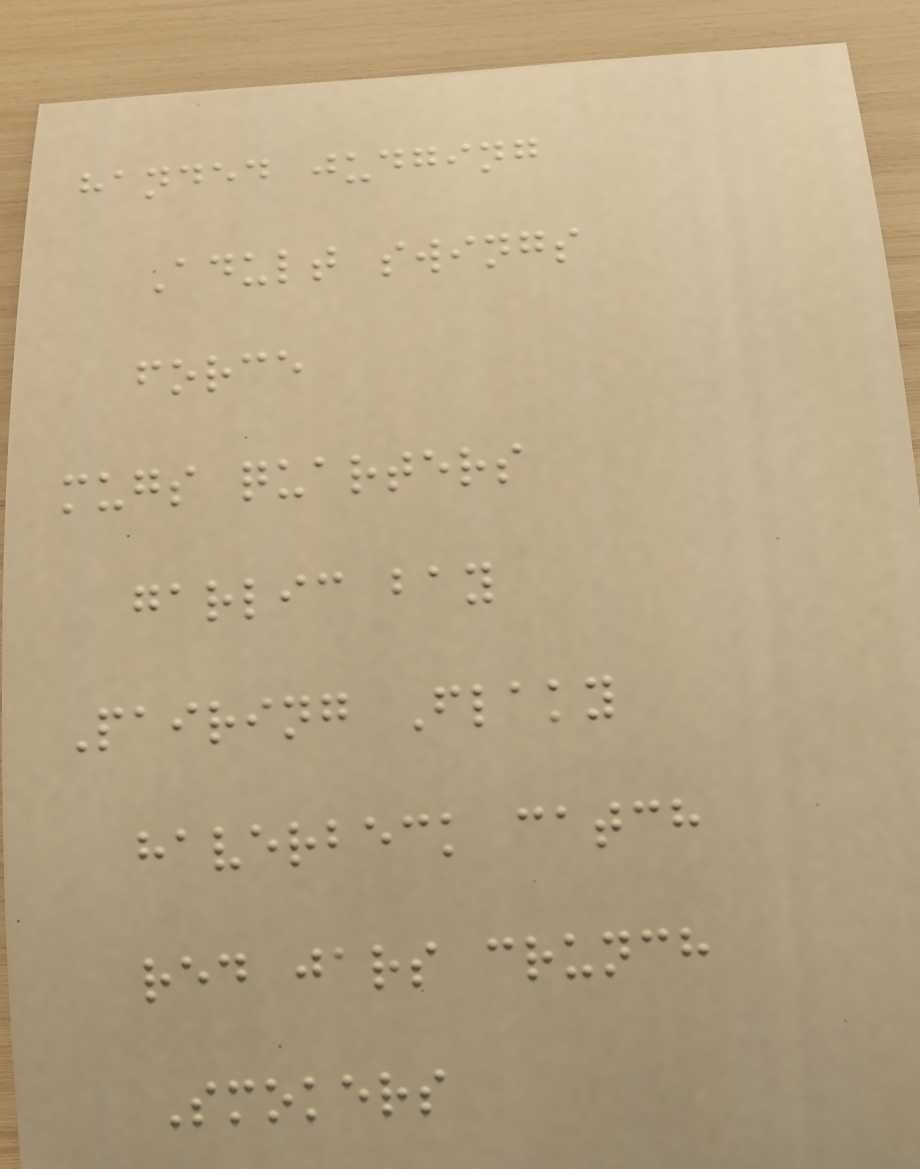handed judging
Adult swings
force
mugs quarters
garlic bay
Pairing Flaky
haverbeck catch
red jars crunch
Smokers
